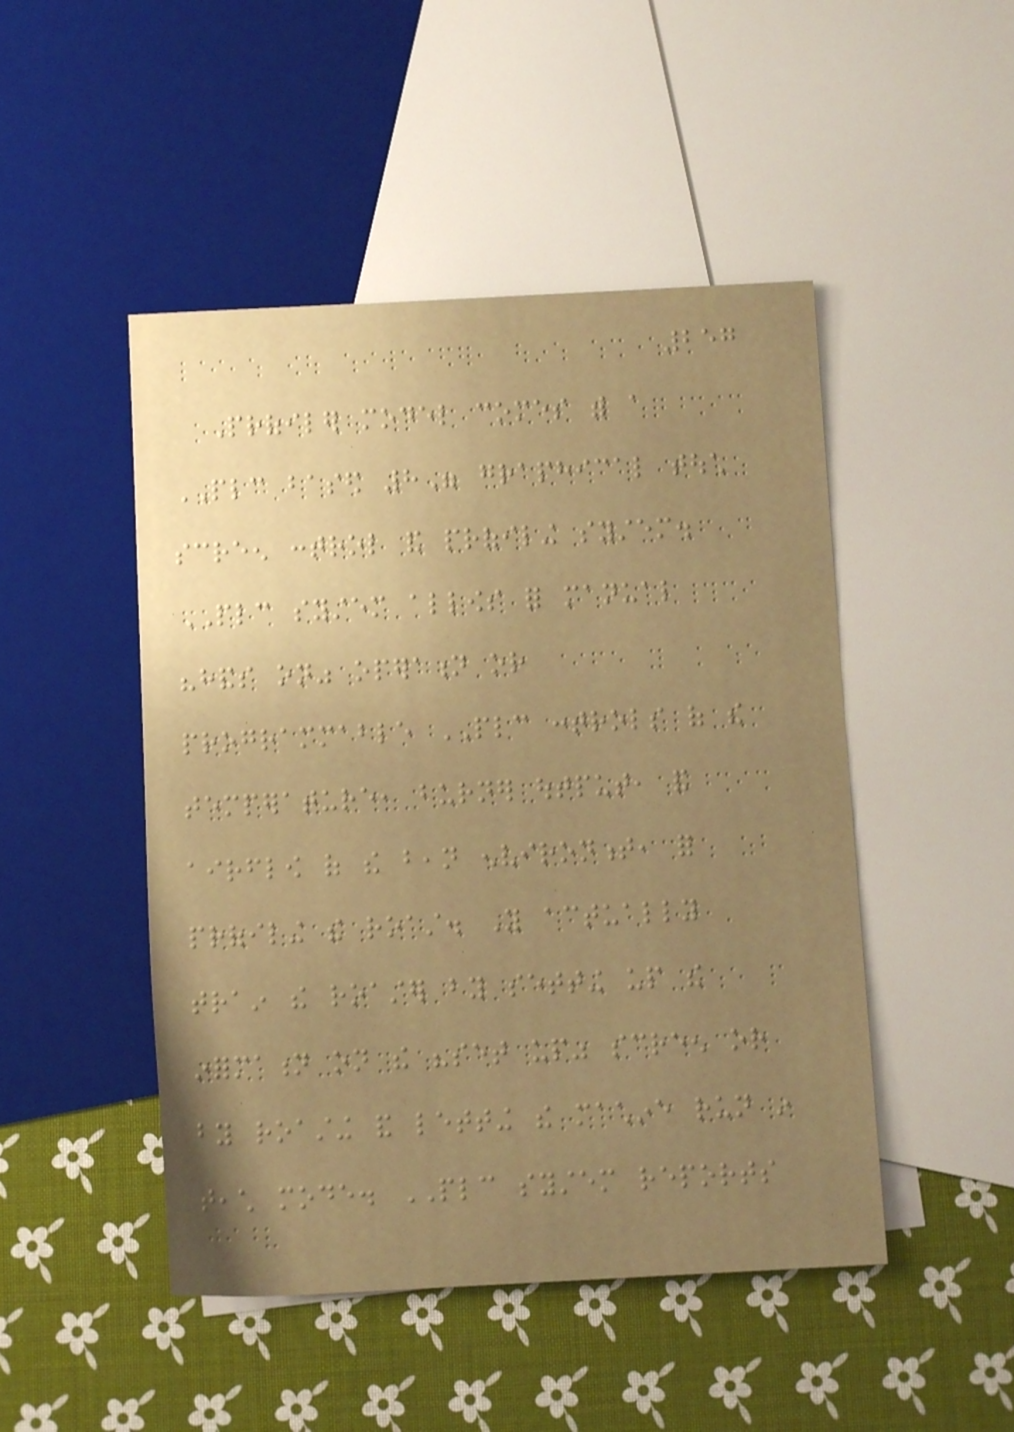257
Profiler model comes with a
PLC based 8" graphical touch
screen control and profiling system.
PLC system allows for manual
"hands on" operation or
programmable PLC controls of the
temperature, burner output, and
airflow of the bean environment, for
profiling the roast. You actually
train the roaster by setting up the
information on the "set up" screen or
by roasting and letting the machine run in
teach mode. PLC system reports
